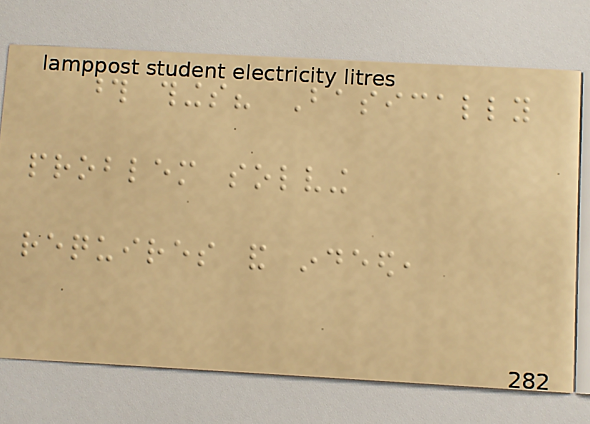those things? Basically
problem solving
requires and indeed,
